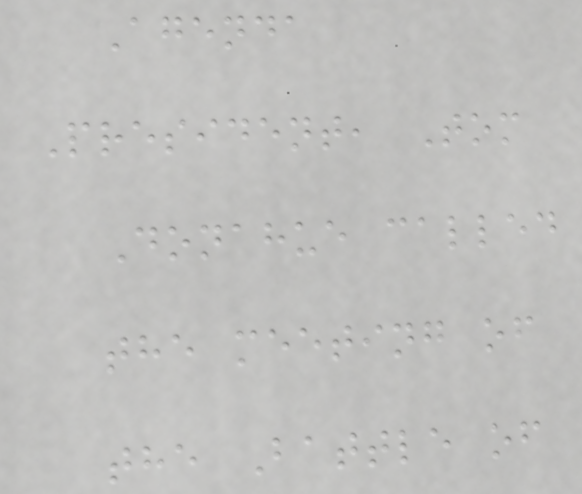Agenda
President, Tom
Donahue called
the meeting of
the Battle of
